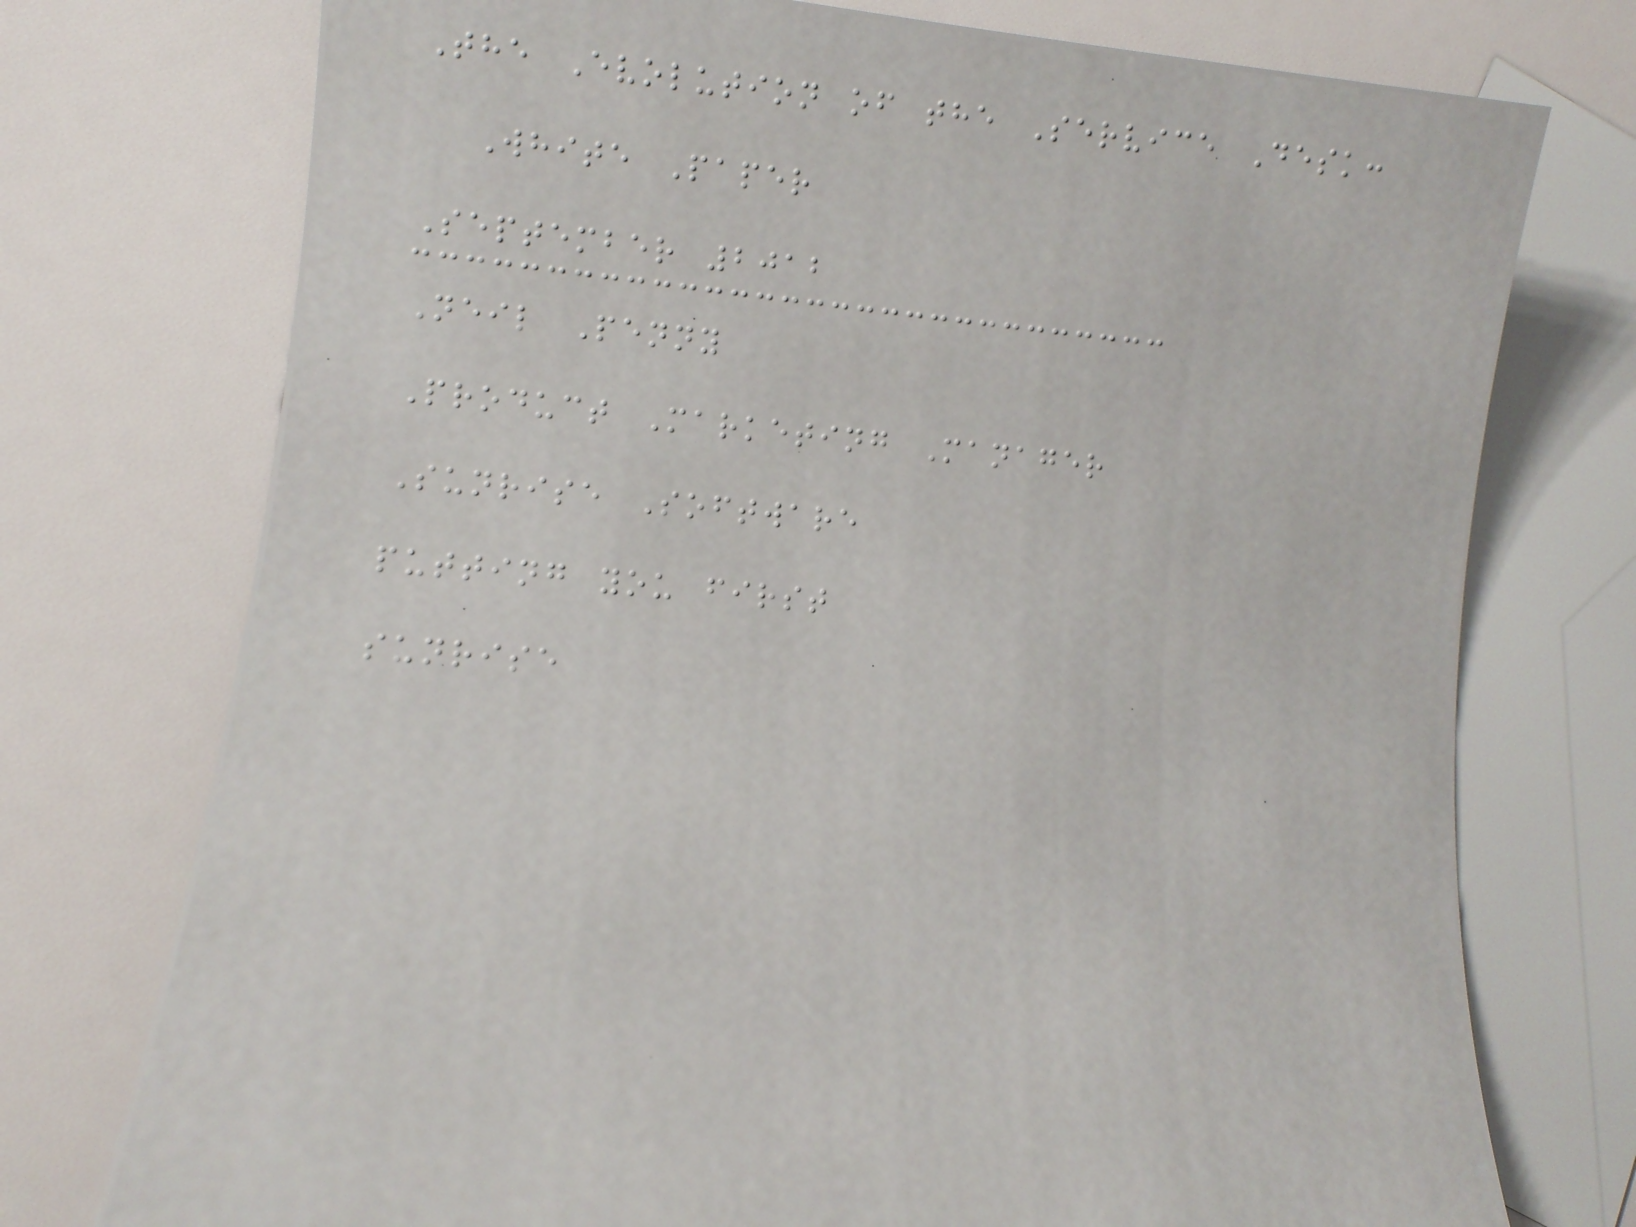The Evolution of the Service Desk:
White Paper
September 2012
Neil Penny
Product Marketing Manager
Sunrise Software
putting you first
sunrise
